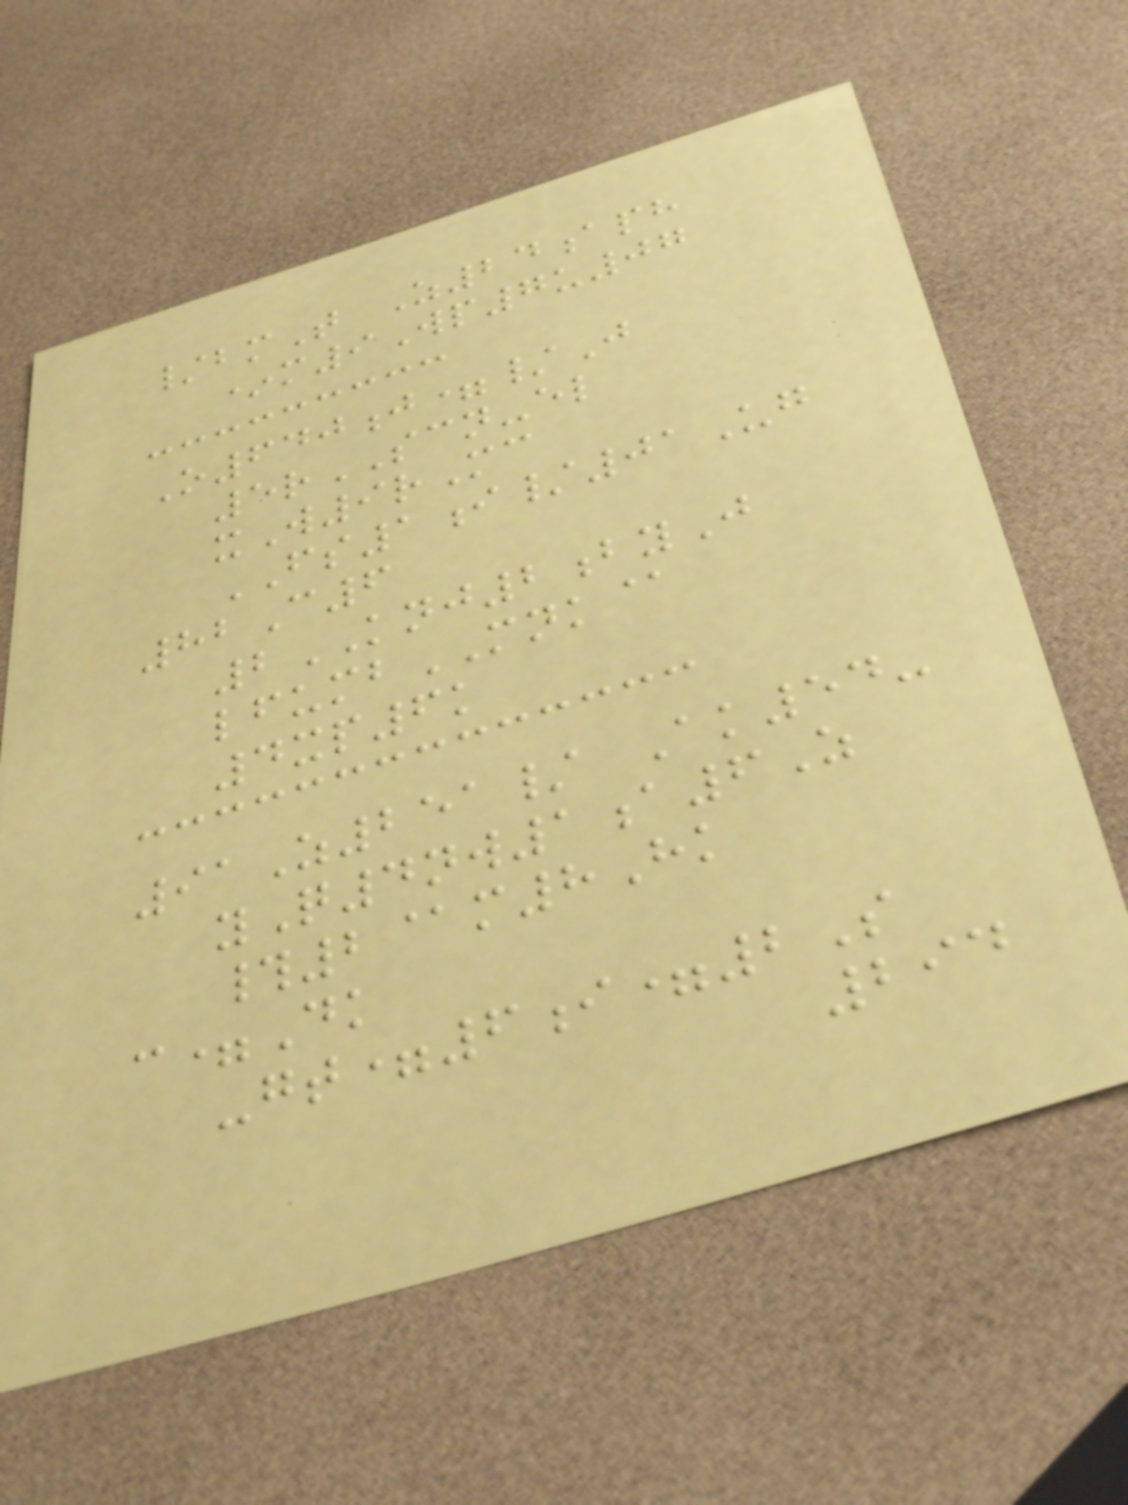/bmT Z24aph
*m9Wp7u07
O640j=/J
5rSCN-el
xW9rMc
FS1i/01Ug
82C6
2KNJ2byJ
lfumbMNK@
4xp6k
91Z251/ Ak54-
yQ4nw1a6Z
#2@m8Hk
c=Dk
-gt=6i=2S
294
